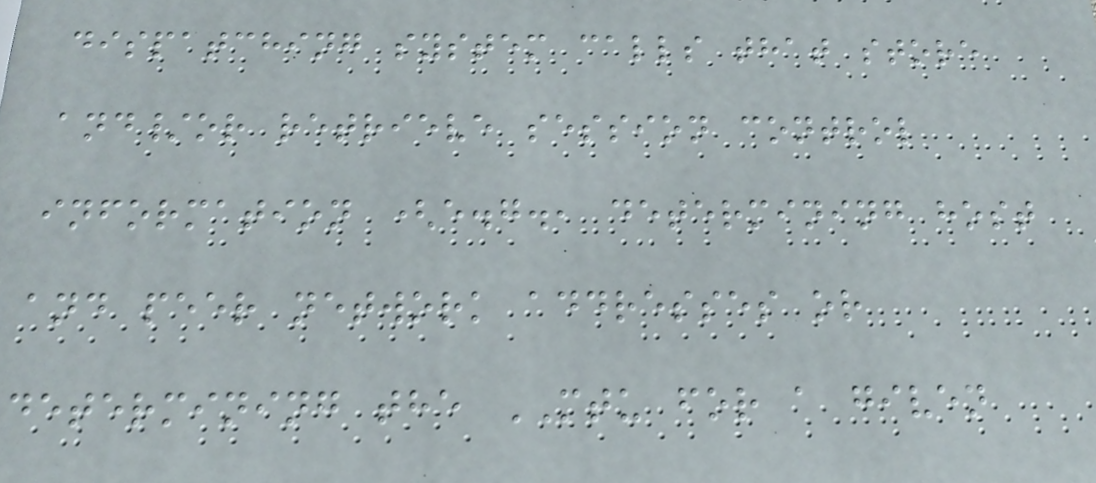dispatching system calls that store
and/or retrieve session control
information (e.g., determining host
and peer network addresses or
determining the MTU for a given
